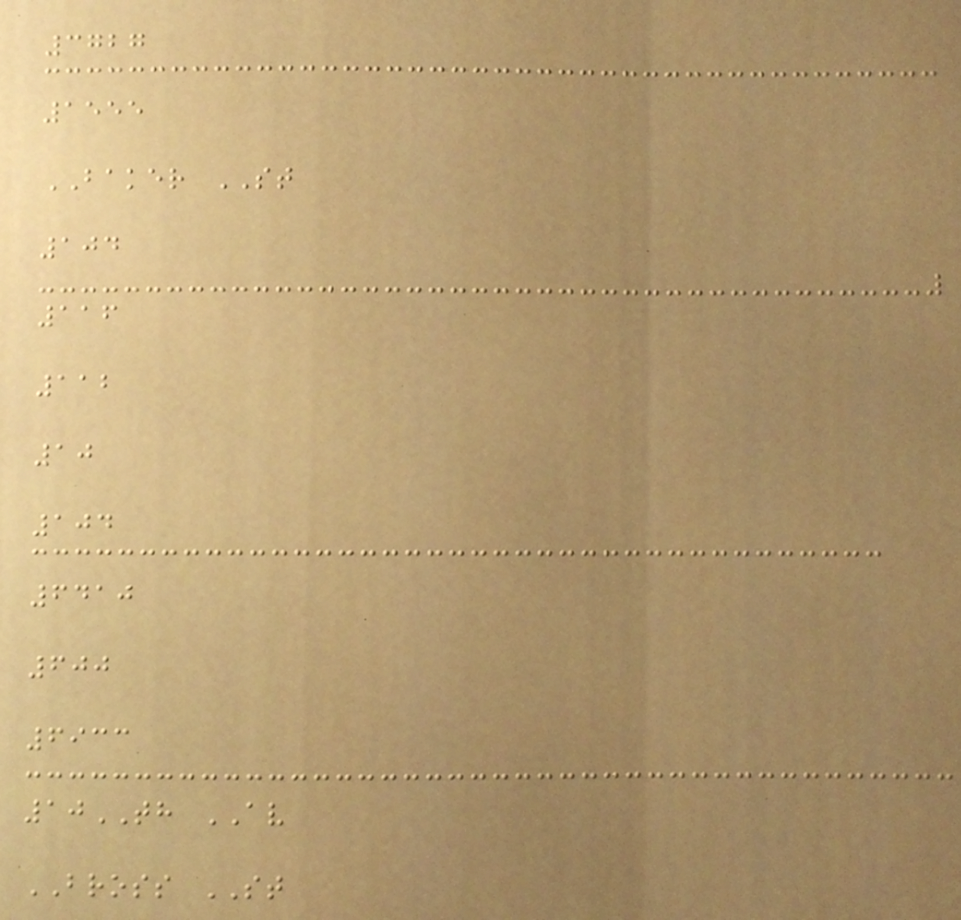3727
1555
BAKER ST
104
116
112
10
104
6410
600
6933
10TH AV
BROSS ST
